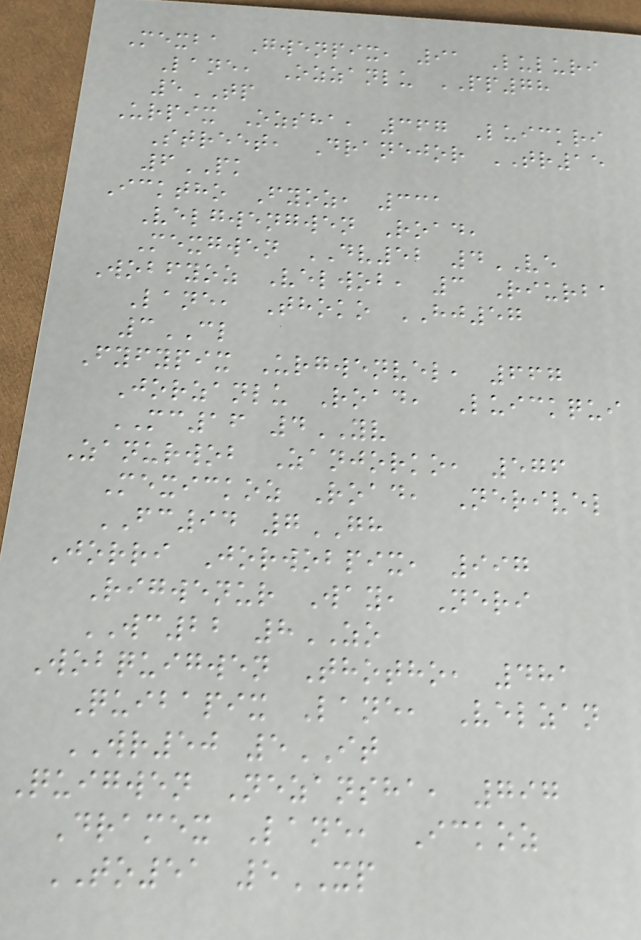Mexba Gwenpix, 91 Luluri
Lane, Ozzanlu PP78
5TP
Urpix Ozsha, 367 Luickri
Street, Dranejor TR15
6PK
Icktho Fyoz, 331
Velgwengwen Road,
Mexgwen DV52 4VE
Wobfyoz Velwob, 3 Riurba
Lane, Thoko HJ57
3CL
Fyfypix Urgwenvel, 667
Jorzanlu Road, Luickqui
MC16 4YV
Zanurwob Zanjorko, 576
Mexickoz Road, Nerivel
FC94 7GH
Jorri Jorwobpix, 997
Rigwenur Way, Neri
WC22 8ZO
Wobquigwen Thotho, 481
Quibapix Lane, Velzan
WR50 5IT
Quigwen Nezansha, 797
Dramex Lane, Ickoz
TO51 5XP
